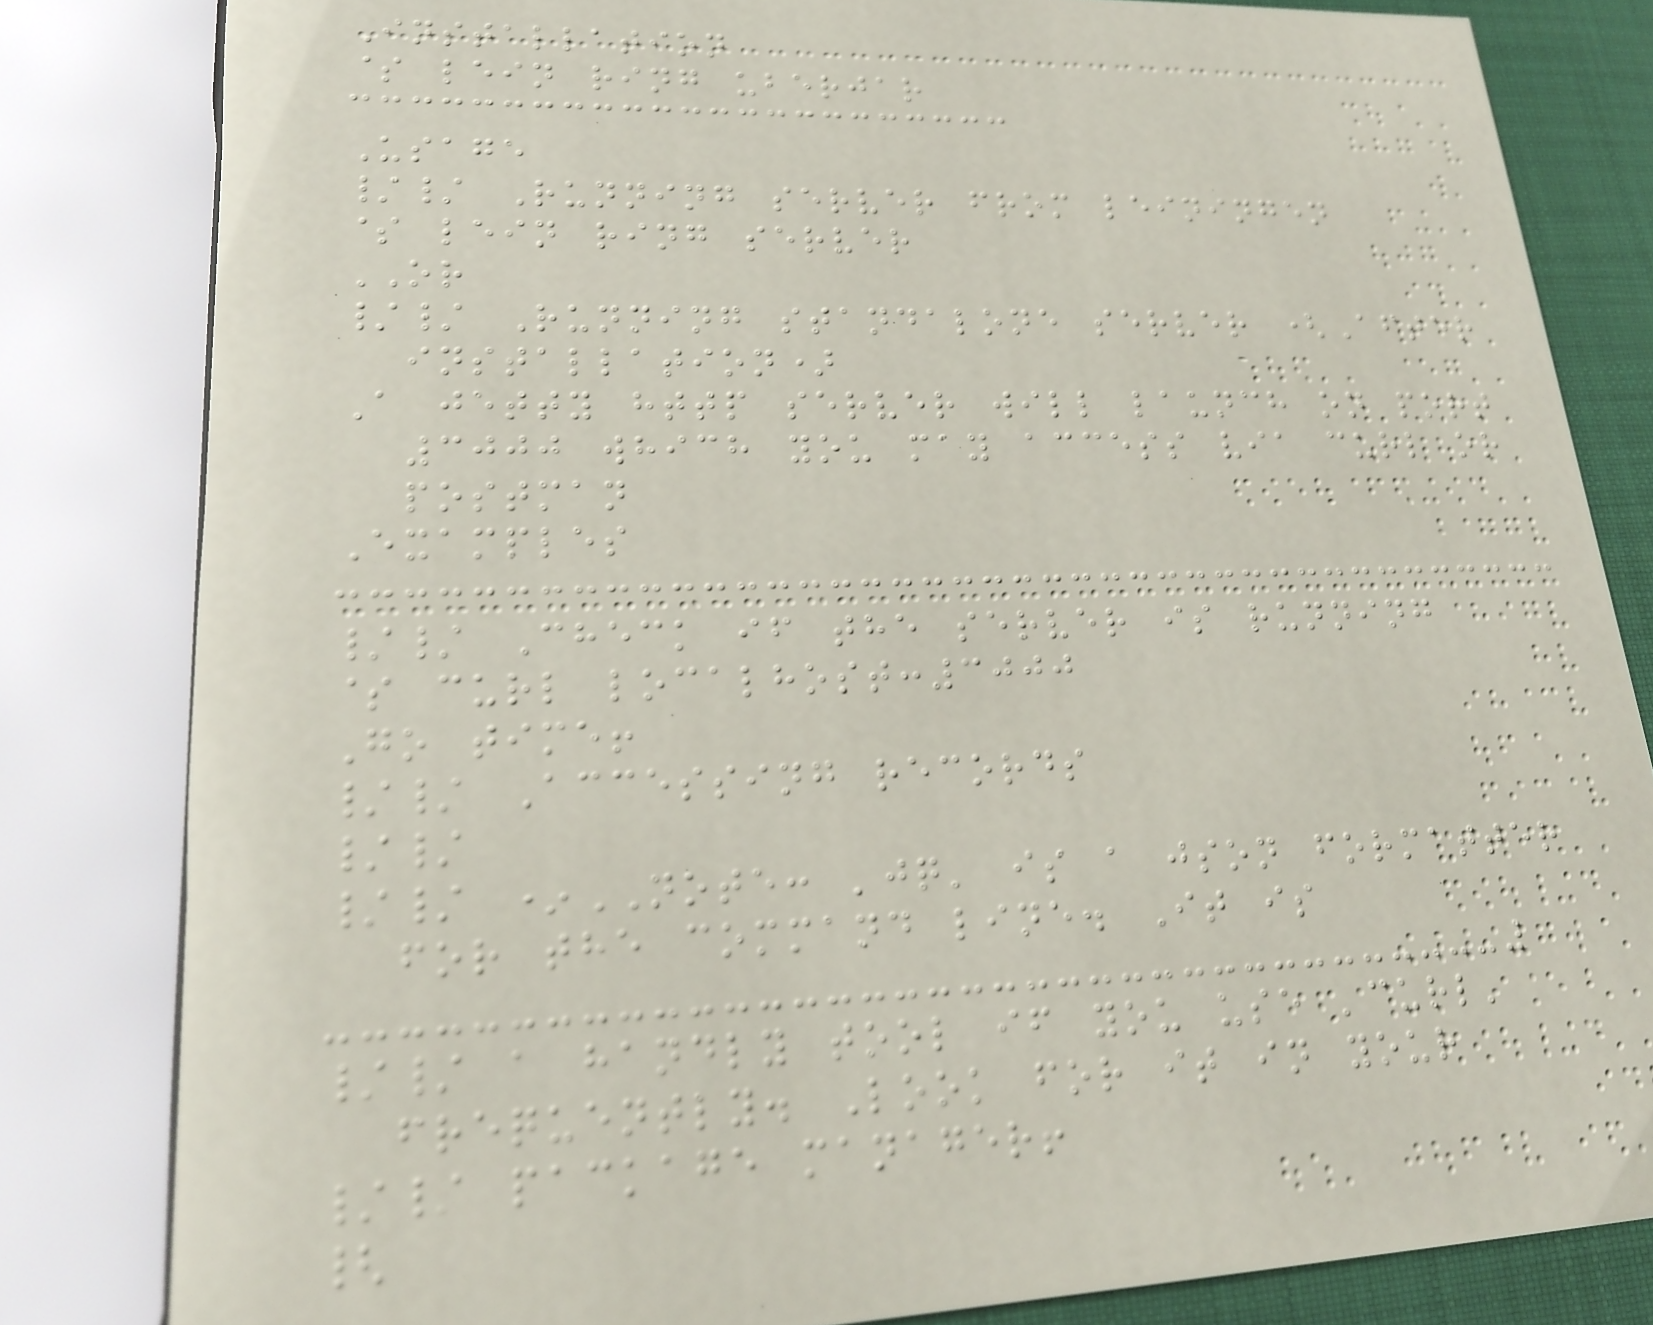Installation
$ lein ring uberjar
Usage
// Running server from leiningen
$ lein ring server
OR
// Running standalone server (After
installation)
A jetty http server will launch on port
3000 which you may access via curl or
postman
Examples
// Check if the server is running
$ curl localhost:3000
Go time!
// Accessing records
//
// *NOTE: 'jq' is a json formatter
for the command line. It is
// a handly tool if you use 'curl'
frequently. Look for it in your
// package manager!
{
